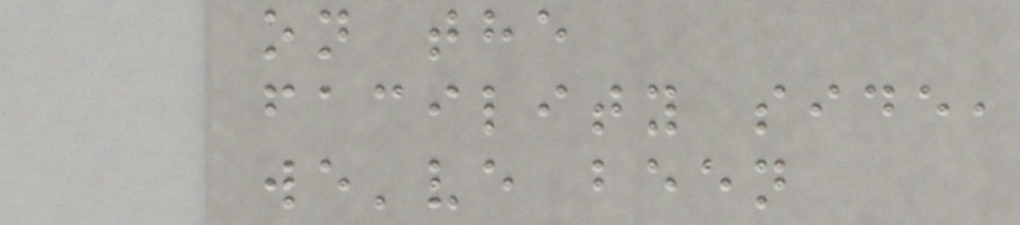on the
facility side,
we've been
